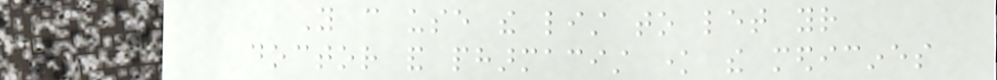You can use the list to let your
doctor and pharmacist know the medicines
